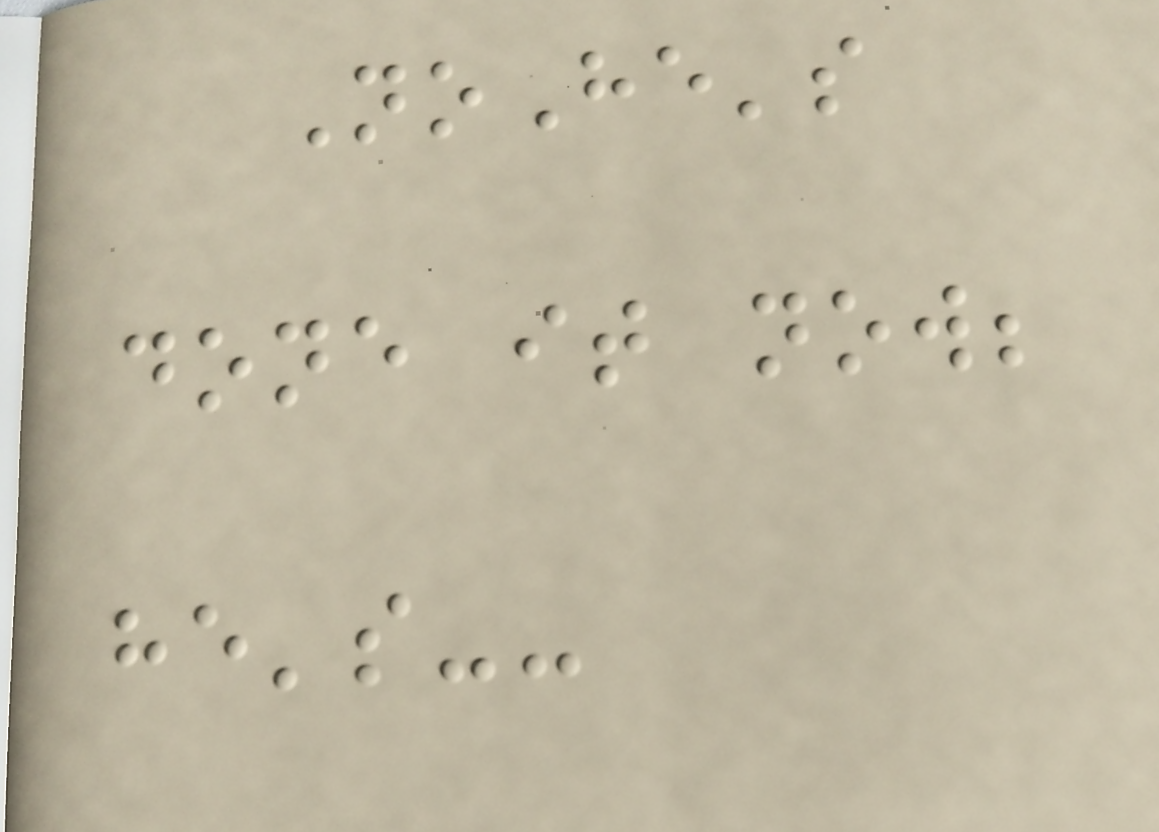NoHe's
done it now;
he's--
